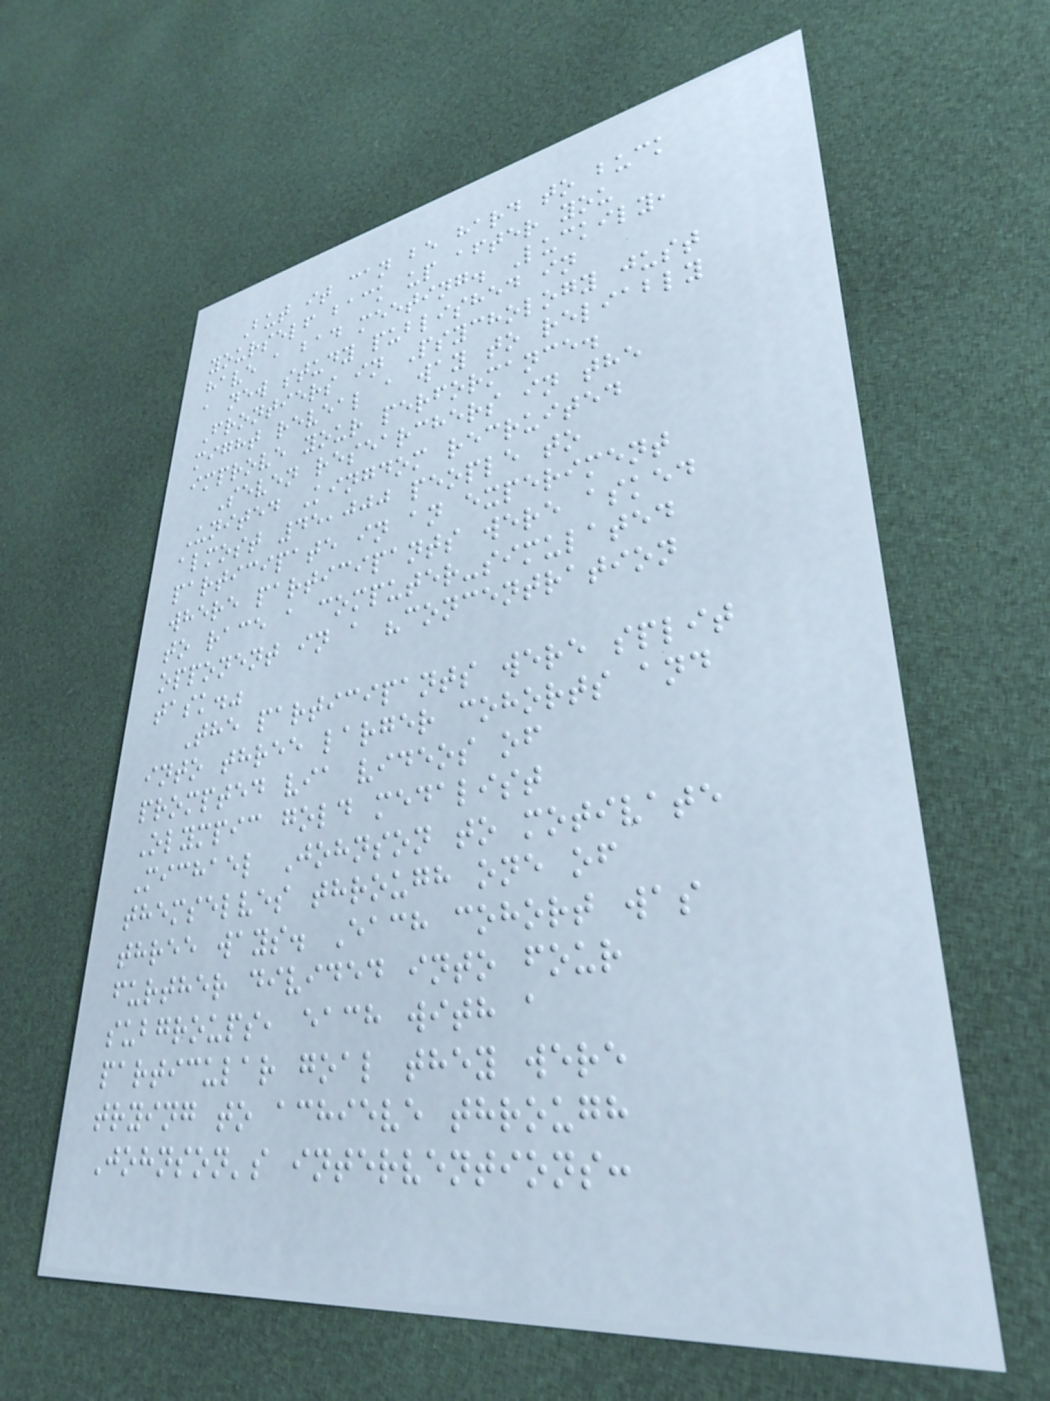But it can be hard to buck
yourself back up after you
have a bad meeting. Luckily,
a new study published in
Frontiers in Psychology just
might reveal a way to reliably
improve your performance.
Seven researchers in the
United Kingdom recruited
almost 45,000 people to
participate in an experiment
where participants were asked
to race a computer-simulated
opponent in a "concentration
task."
The participants were split
into three larger cohorts and
prompted via videos of
Olympic gold medalist
Michael Johnson to motivate
themselves through one of
three ways. Each cohort was
further divided into four
subgroups, each with a
particular goal they were
trying to achieve through
Johnson's interventions:
